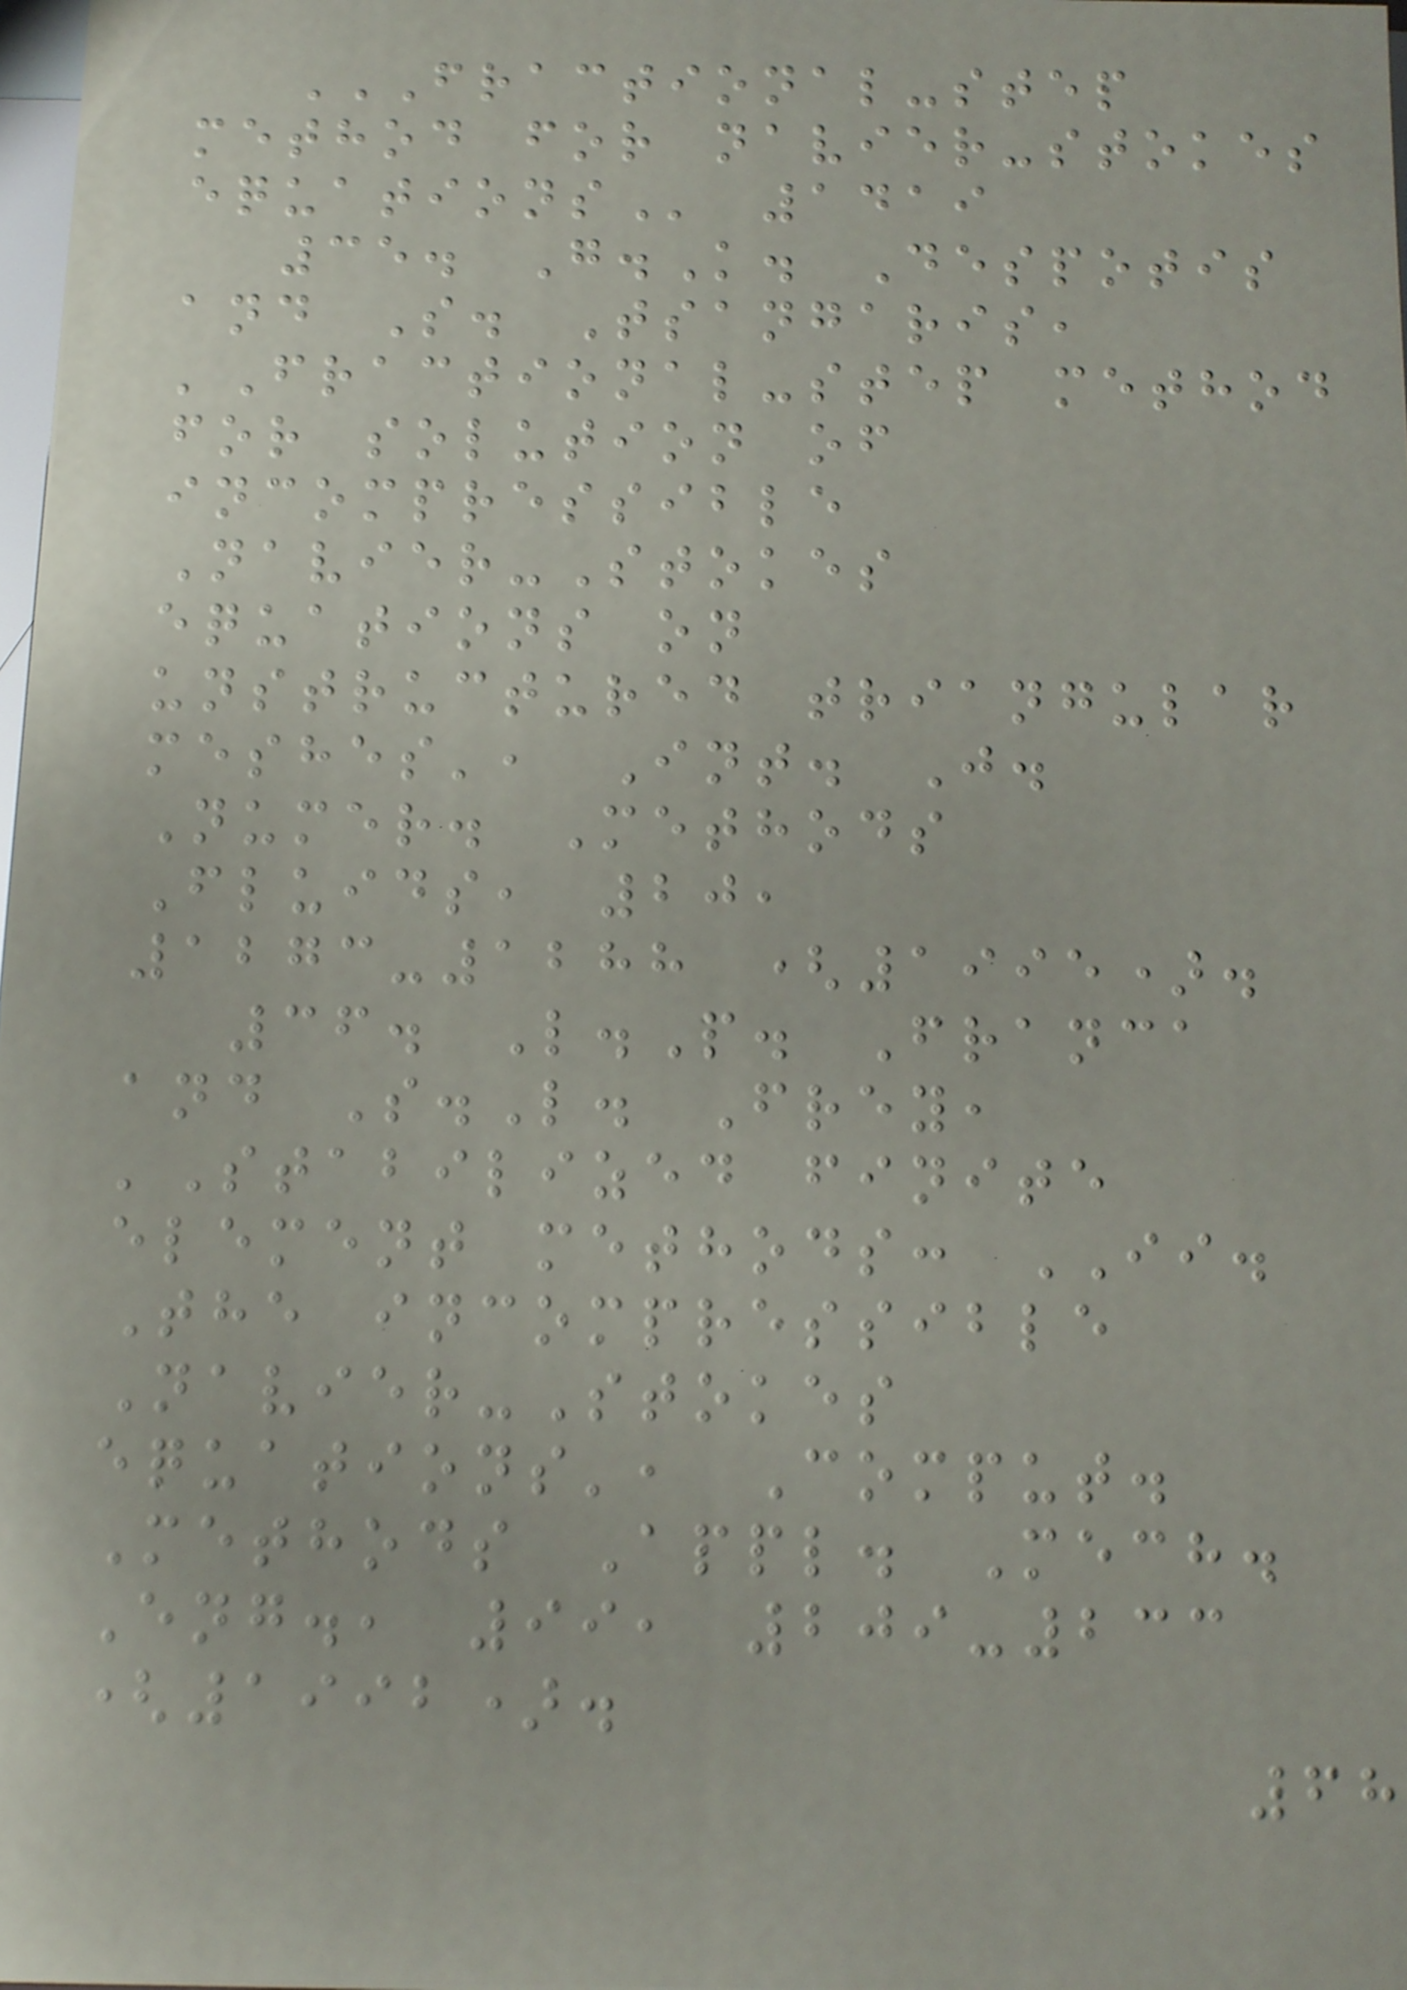FRACTIONAL-STEP
METHOD FOR NAVIER-STOKES
EQUATIONS 1419
35. G.K. Despotis
and S. Tsangaris,
'Fractional-step method
for solution of
incompressible
Navier-Stokes
equations on
unstructured triangular
meshes', Int. J.
Numer. Methods
Fluids, 20,
1273-1288 (1995).
36. L.P. Franca
and S.L. Frey,
'Stabilized finite
element methods: II.
The incompressible
Navier-Stokes
equations', Comput.
Methods Appl. Mech.
Eng., 99, 209-233
(1992).
68
